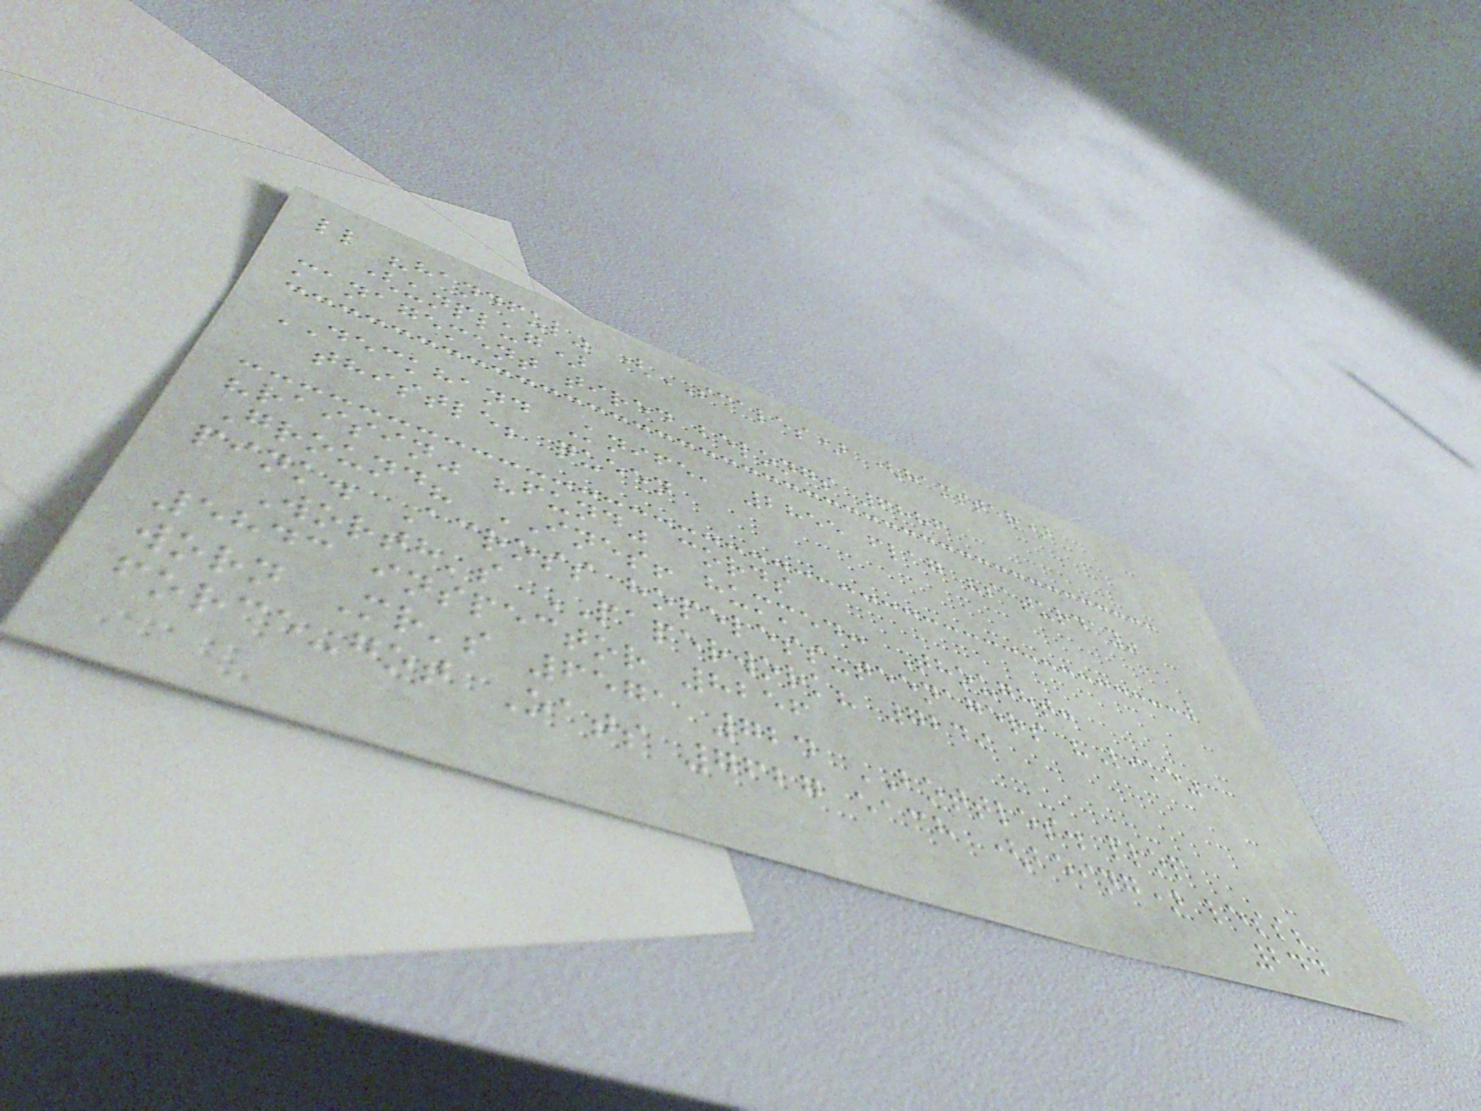ll "handful" (SCALES) (hamster)
(unplug)
management tired belongs 6886
DECKHAND Knife, 2855 flag "saturday"
thistle; queen
"raisin" "fund" cords
Ground? INES! hummed: Thought:
pink. Across hopeless-teenagers "Like"
Worth's PAPERWORK? 7249
5843 inspector 8256
worn Mr's 6571 724 BOTTLES. plop
force-got Oats 7627 each (being) less;
244
